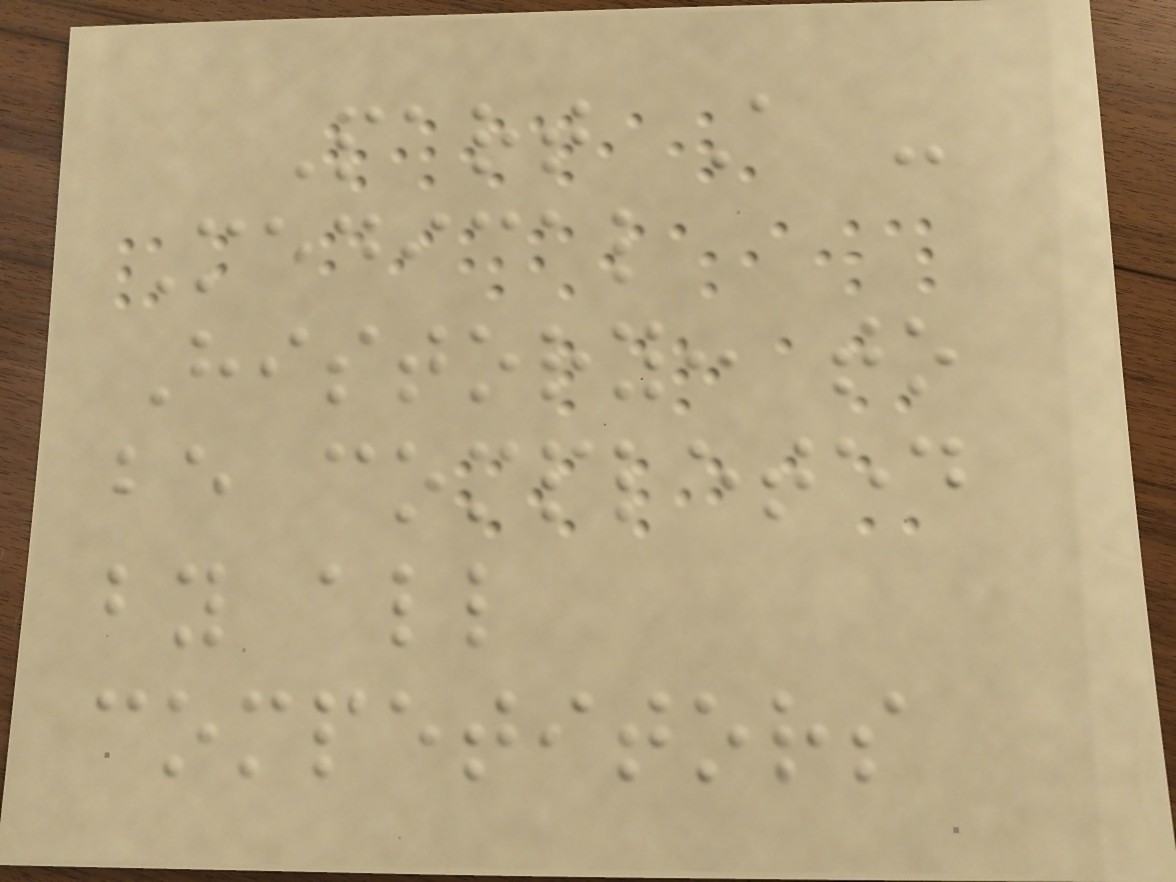Part A -
Medical
History: to
be completed
by all
competitors
